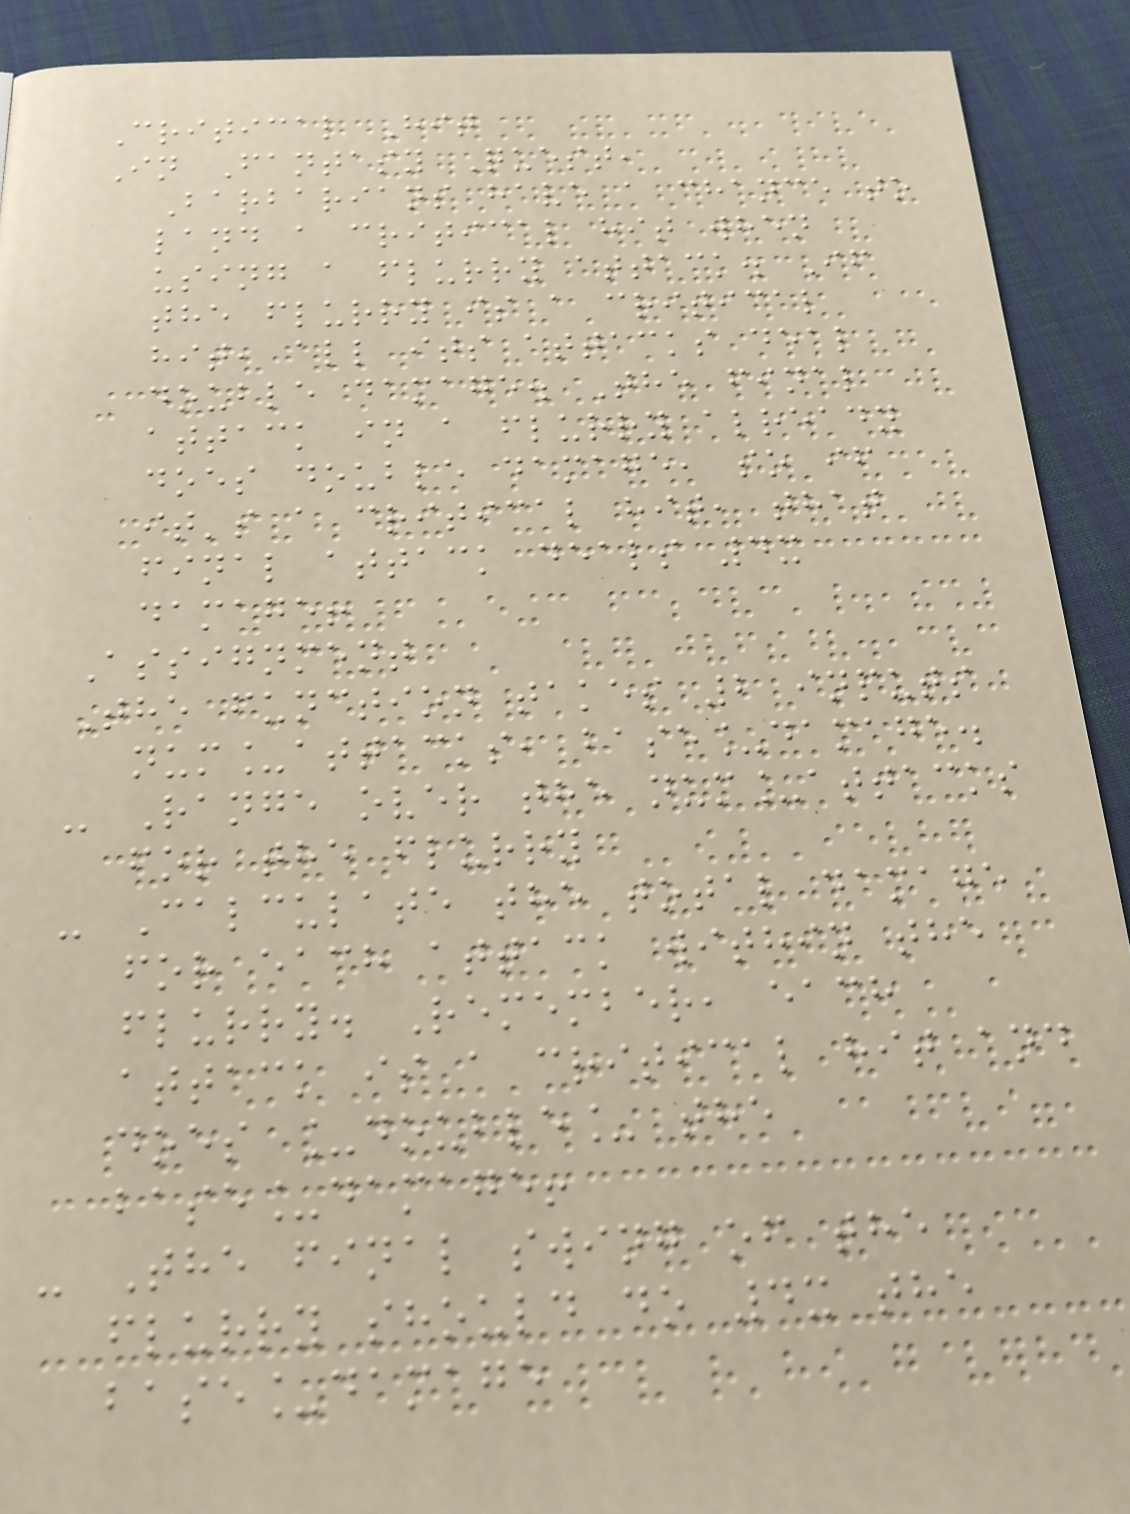Critical Hit
In Fantasy Quest,
Barbarians have a chance to
land a critical hit when
using a flurry attack. If
the flurry is a critical
hit, all its attacks deal
double damage. The final
attack in a flurry already
does double damage, so if
it's a critical hit, that
final attack deals 4x
damage!
Assignment
The function takes 2 inputs
num_attacks, base_damage.
- Range over the num_attacks
for the flurry
- Calculate the total damage
for each attack within the
flurry. Remember, each
attack is a critical hit and
does _double_ the
base_damage!
- The final swing of the
flurry should do 4x the
base_damage
